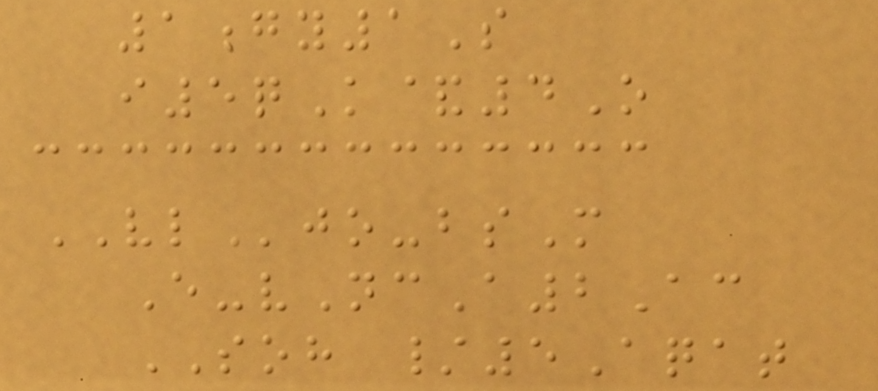1gy1S
i5qK&4O
VLjo-bsM
E-vNcA2Ac
SOH /5Aqat
